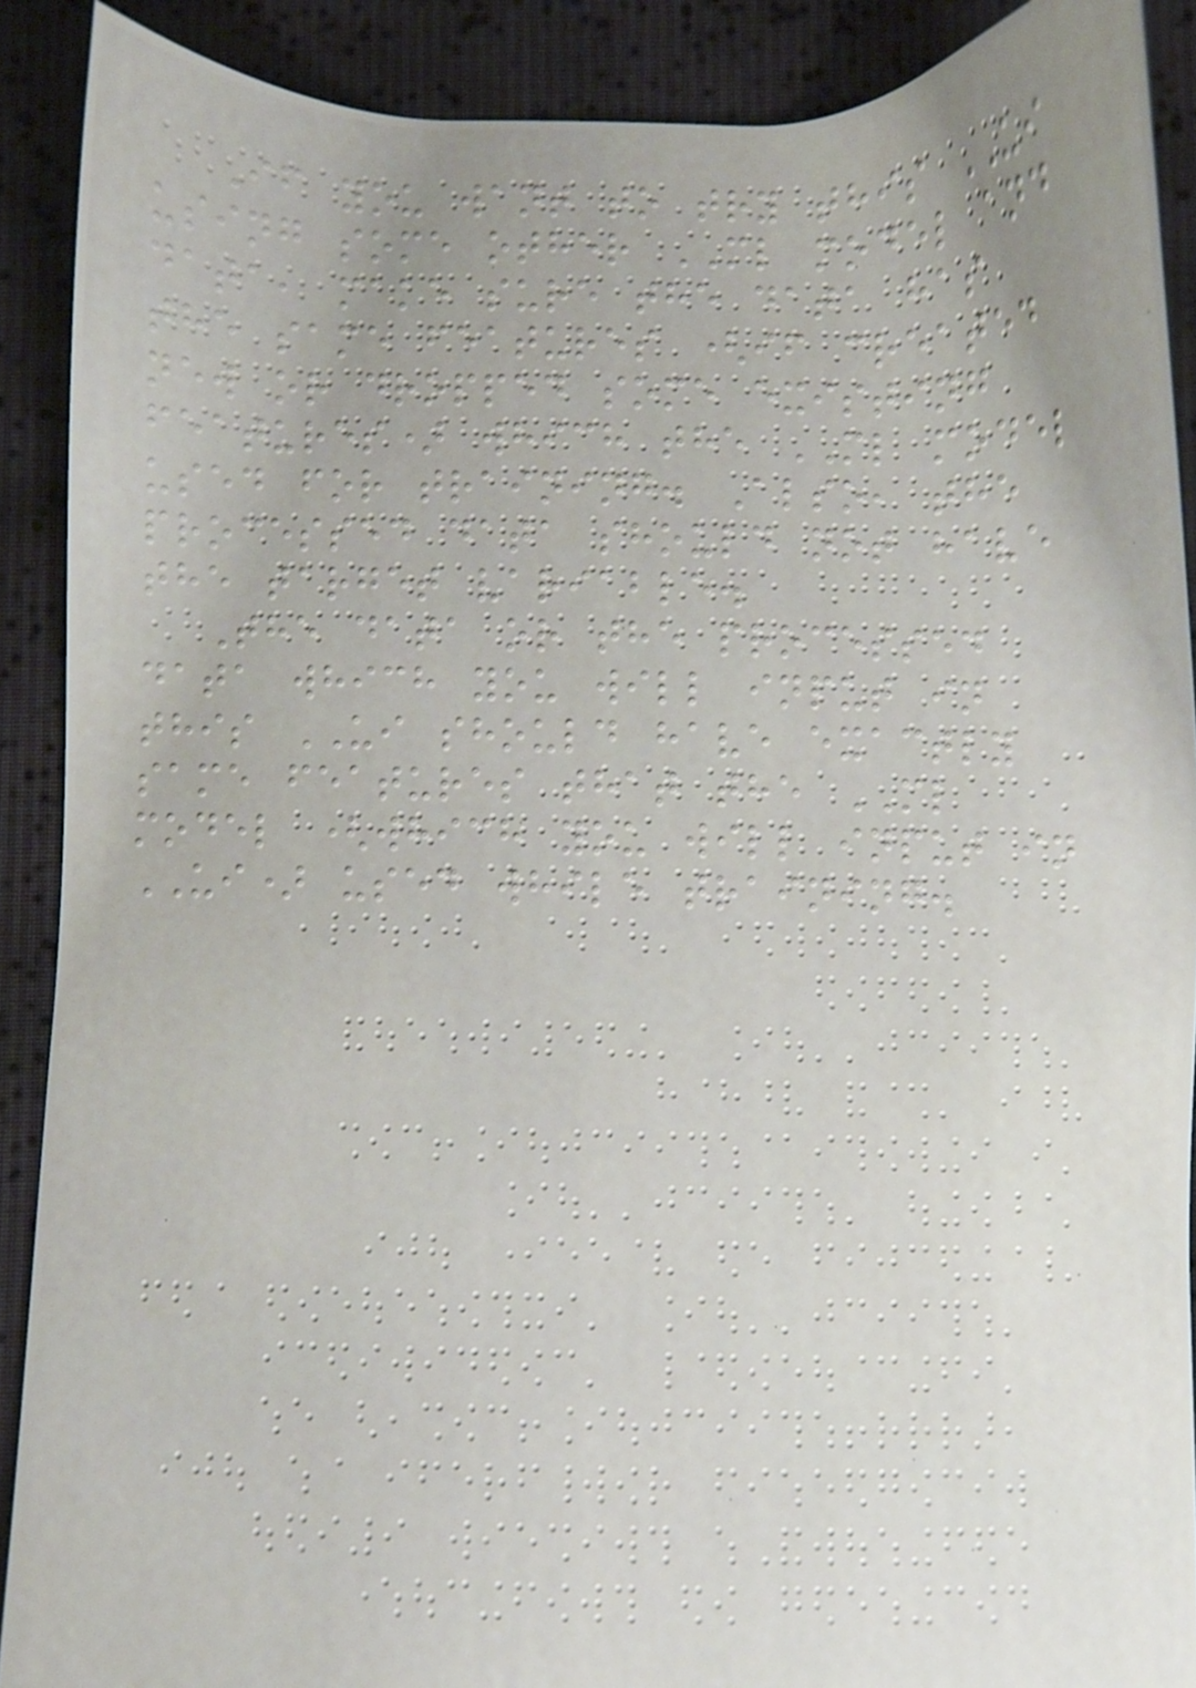If you want to try this UI
using some other ML model and
data, make sure the data has
the same features (if created
new or dropped some existing
features) which the ML model
used for training. Also, the
processed data should not have
the target variable.
The data or the processed
data which you will input in
this UI should have exactly
same features that the ML
model (which you will input in
UI) used while training.
